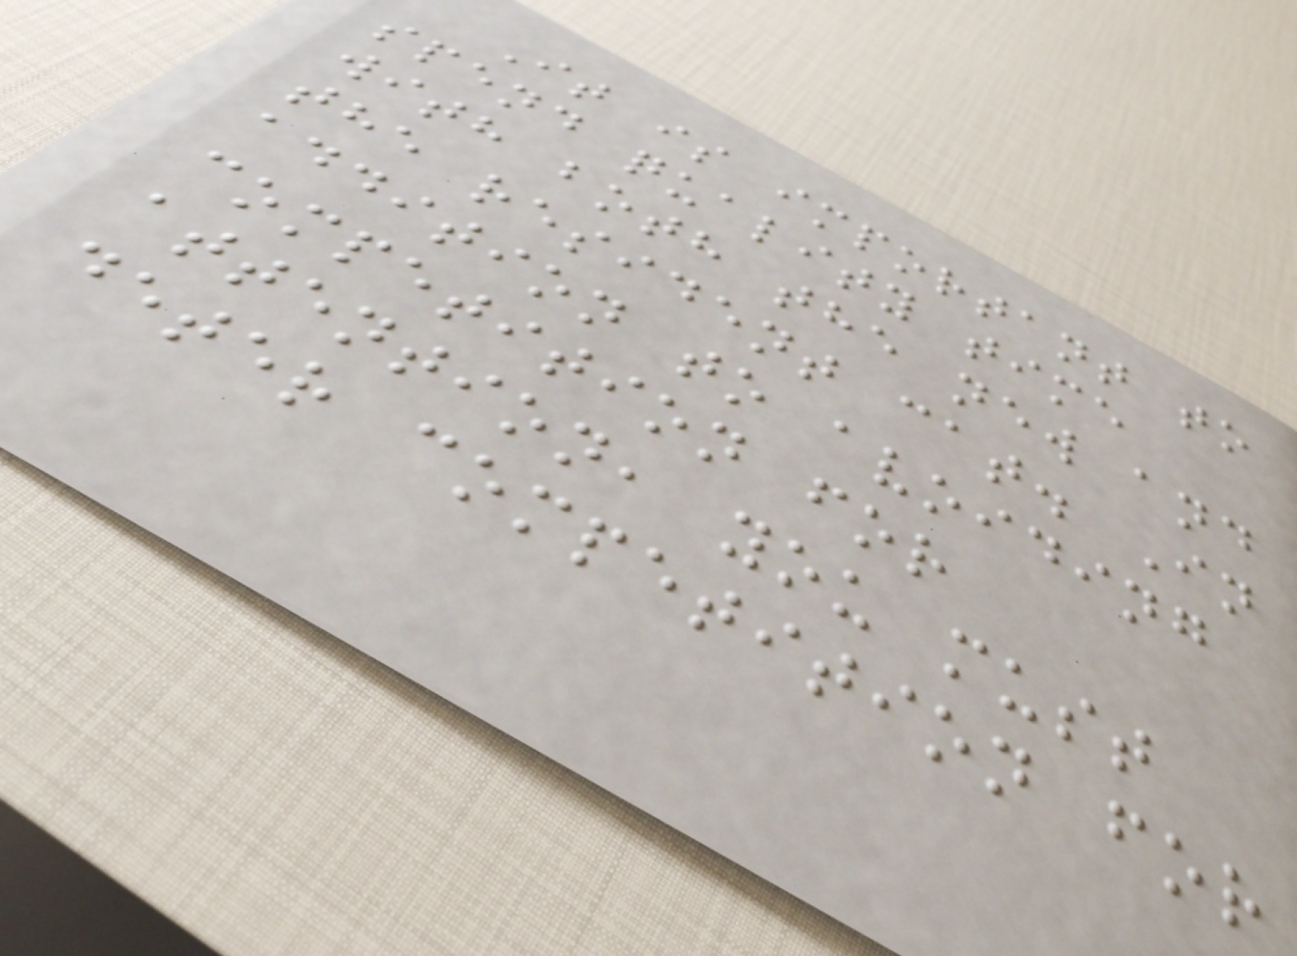It is important to
spend quality time
with both the new and
the resident cat. In
addition to avoiding
competition for
attention, you must
deter competition for
